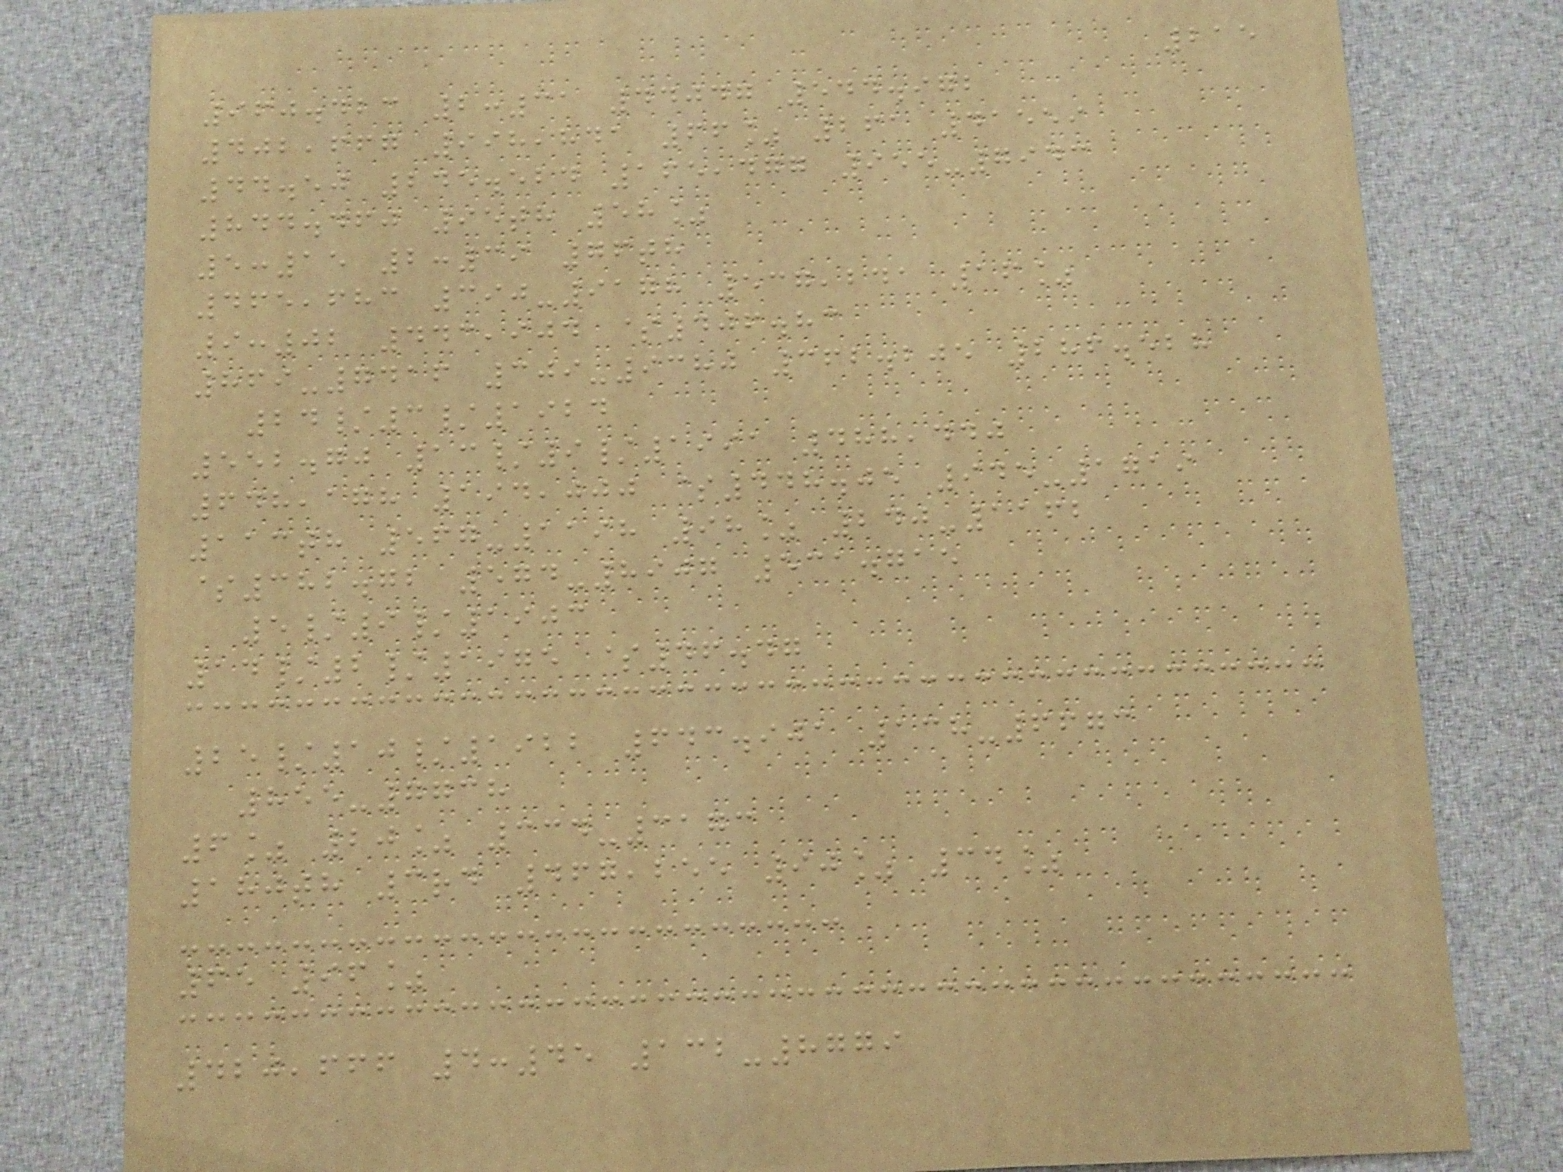215
960.423 2:31 44047 544.972
402,667 998,841 66% 261 41559
44.50 245.524 165,477 955-7943
844.460 95th 58%
5:15 2:39 76th
465,683 390-9178 537,241 16%
9:02 443,904 $406.83
869-7416 309-9380 362.205 286.528
24/3/1924
552.70 13/9/1991 488,440
648,178 194,000 $448.05 945-1719
113th 567-1198 98% 240-1162
$382.72 574-8907 531.715
5/9/1903
14/2/1975 $46.47
25/10/1922 643.901 138-6673
855-7738
6% 20% 334-3173
180th 3rd 467,255 90% 34%
65 96%
420,666 4:45 132-8779
